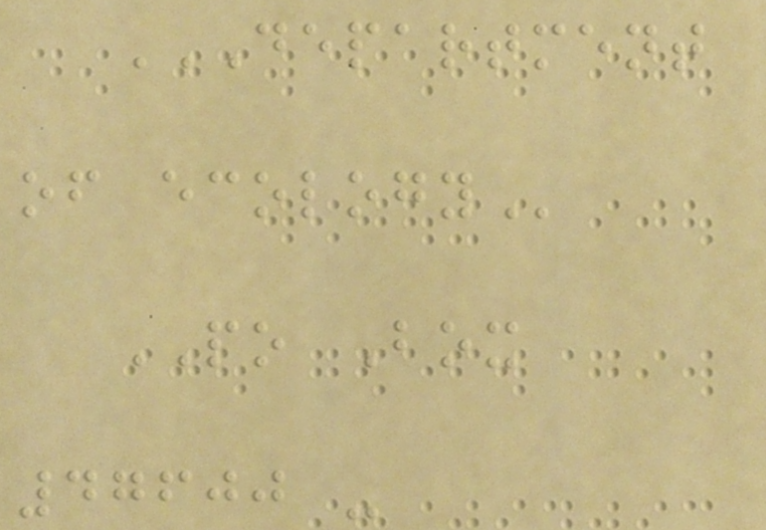DEPARTMENT
OF ECOLOGY
PO Box
47600 -
